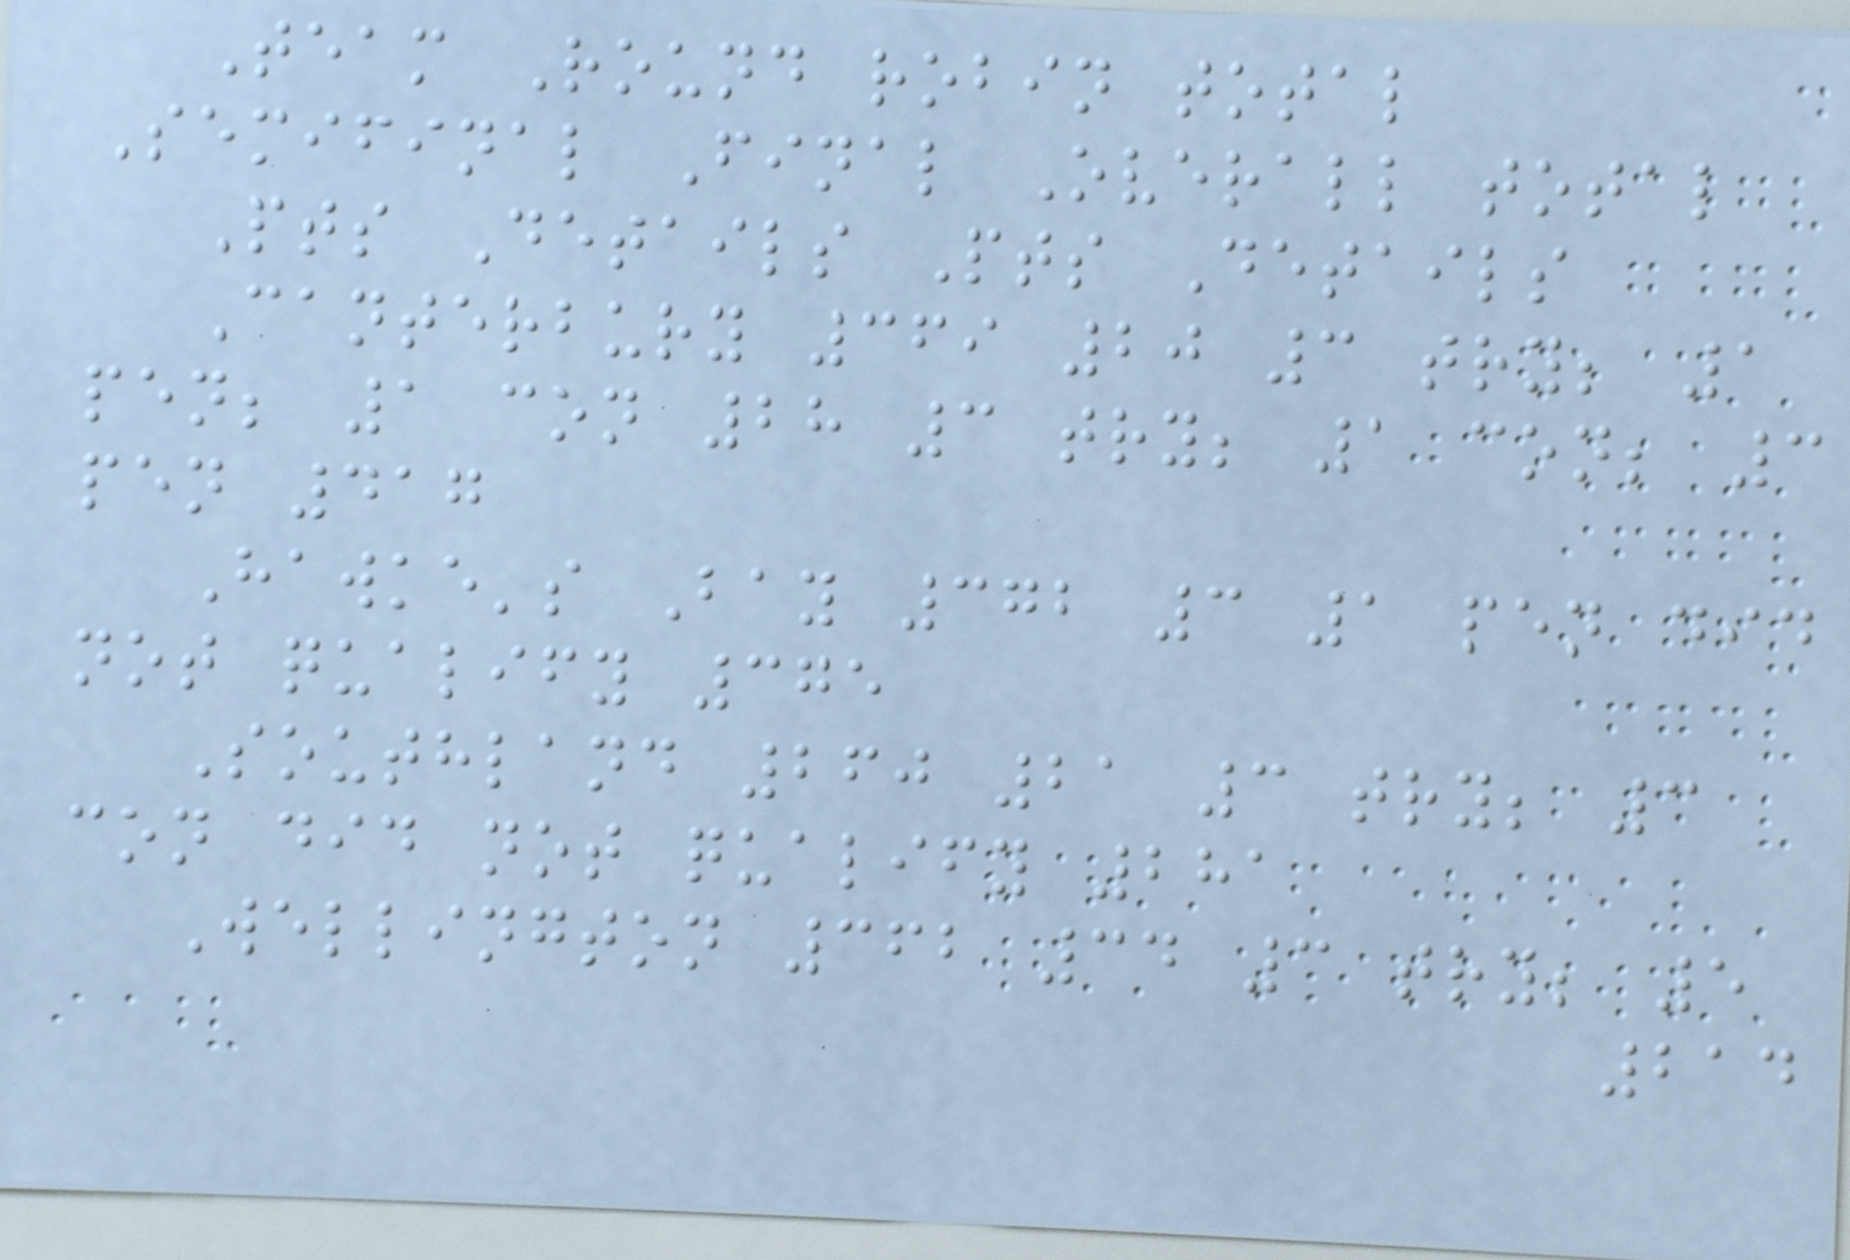Team Round robin total
Semifinal Final Overall total
Pts Details Pts Details
Canterbury 369 20 3 try; 1
pen; 1 con 28 3 try; 1 con; 3
pen 417
Hawke's Bay 372 3 1 pen did
not qualify 375
Southland 260 21 3 try; 3
con did not qualify 281
Wellington 362 34 3 try; 5
214
